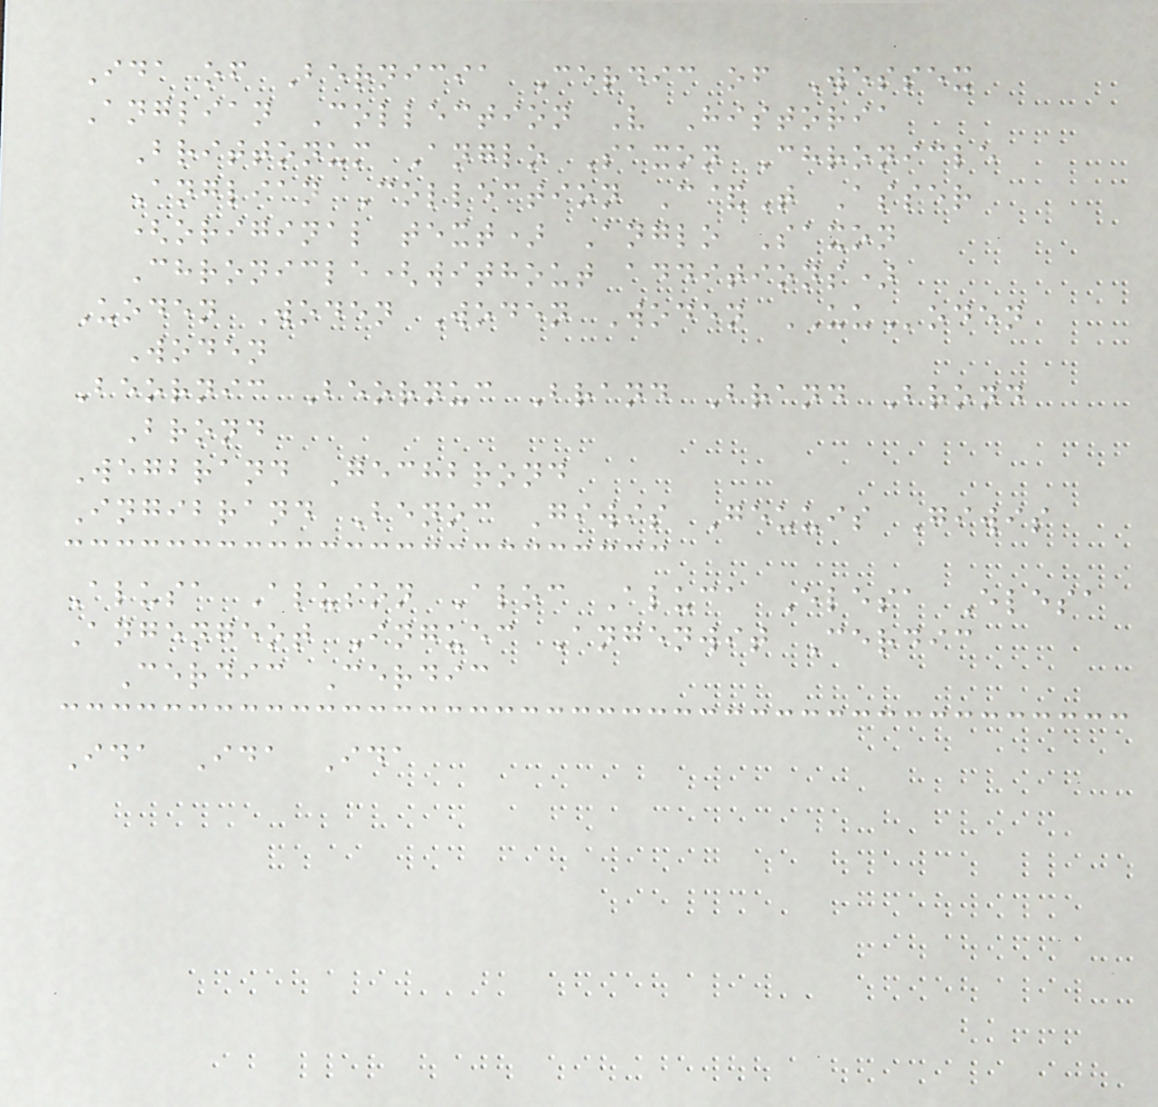Ida of Bernicia Cerdic of Wessex
Anglian Collection V Historia
Brittonum Anglo Saxon Chronicle
Anglian Collection C&T Asser
(original text) Anglo Saxon
Chronicle(without additions)
Uoden Woden Woden Woden UUoden
Woden
Beornic Beornuc Brand Brand Brond
Brond
Wegbrand Gechbrond
Ingibrand Benoc Giwis Geuuis Giwis
Alusa Aluson Aloc Aluca Elesa Elesa
Angengeot Inguec Angenwit Cerdic
Cerdic Cerdic
Ida Ida Ida
